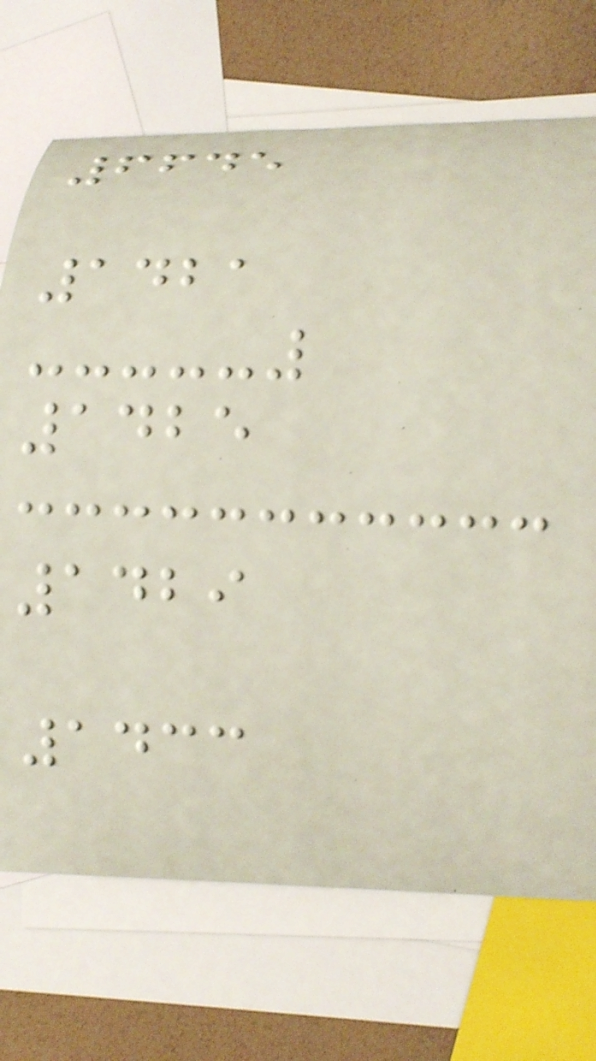6645
1421
1425
1429
1433
